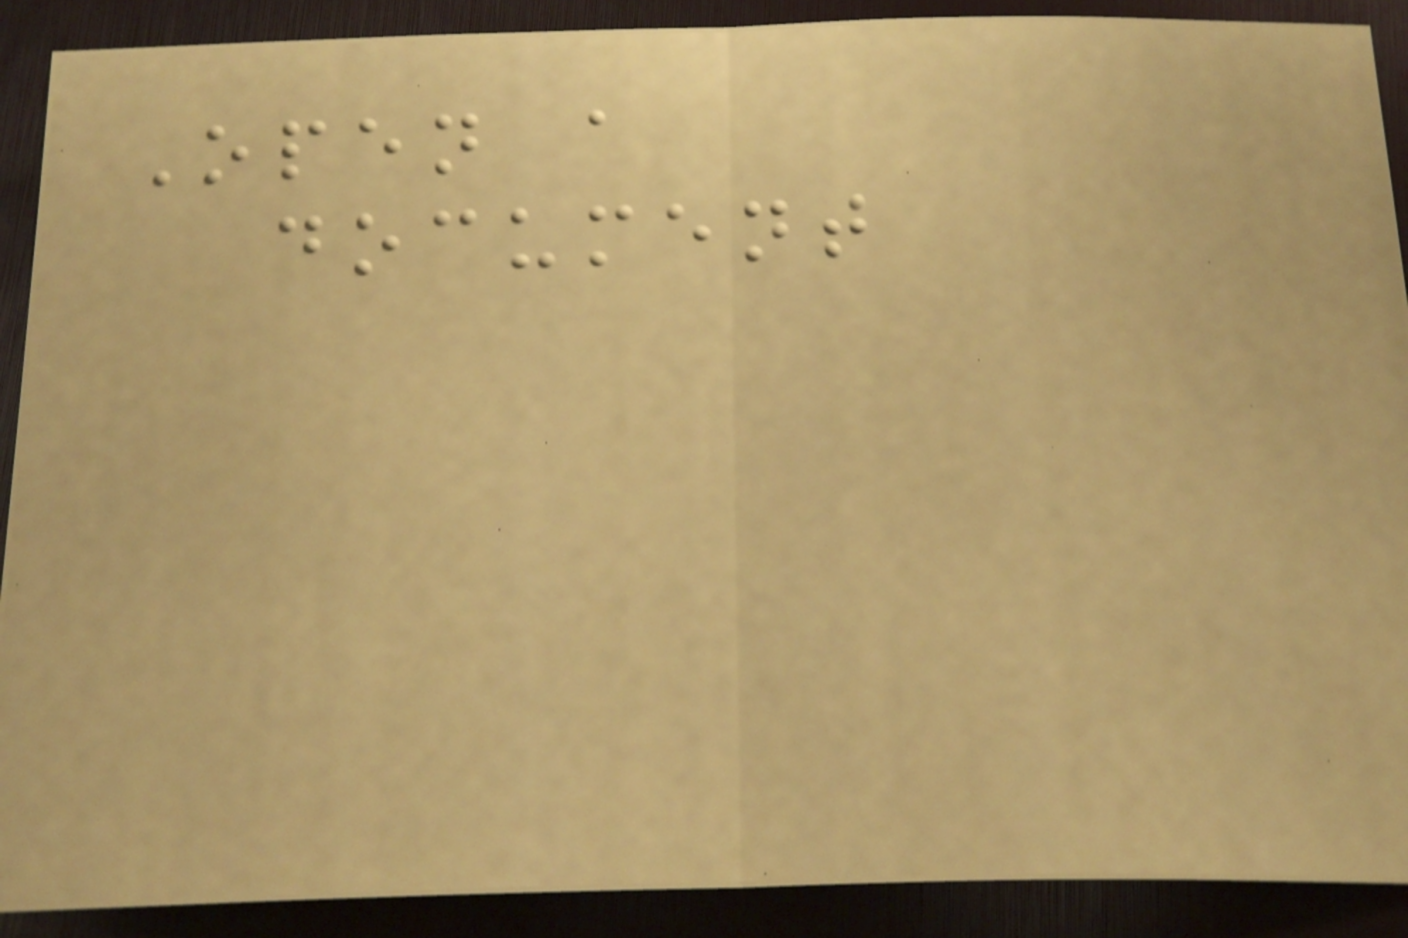Open a
document
